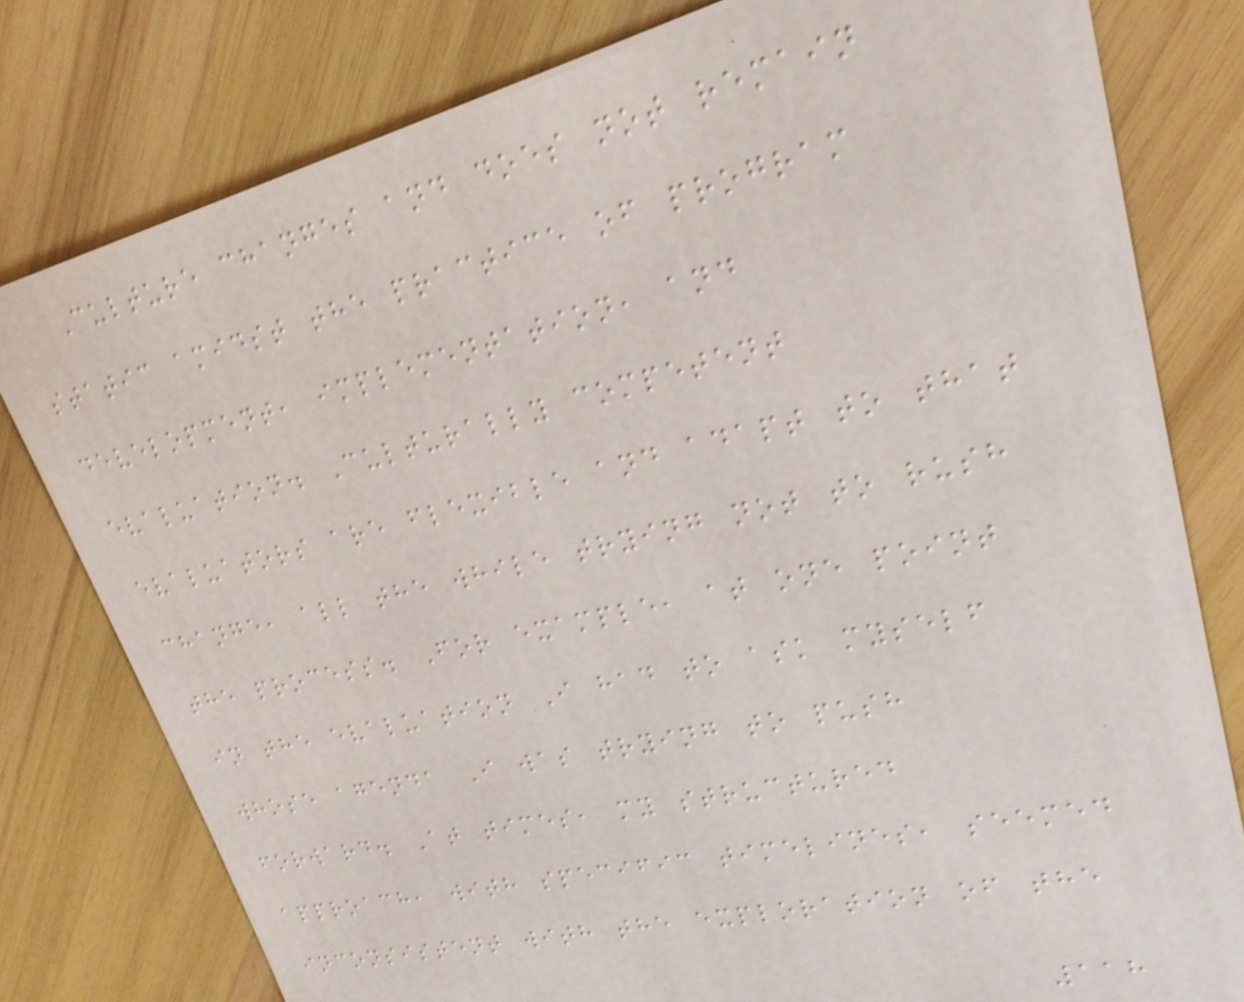Culture changes and does not remain
static amidst the practice of program
development, implementation, and
evaluation. Culturally competent
evaluators are flexible and adapt to that
change, all the while trying not to rush
the process. For example, at one point
in the evaluation I had to ask myself
whose agenda I was trying to push
forward. At times, my structured
approach, with specific timelines, seemed
inconsistent with the exploration of the
118
